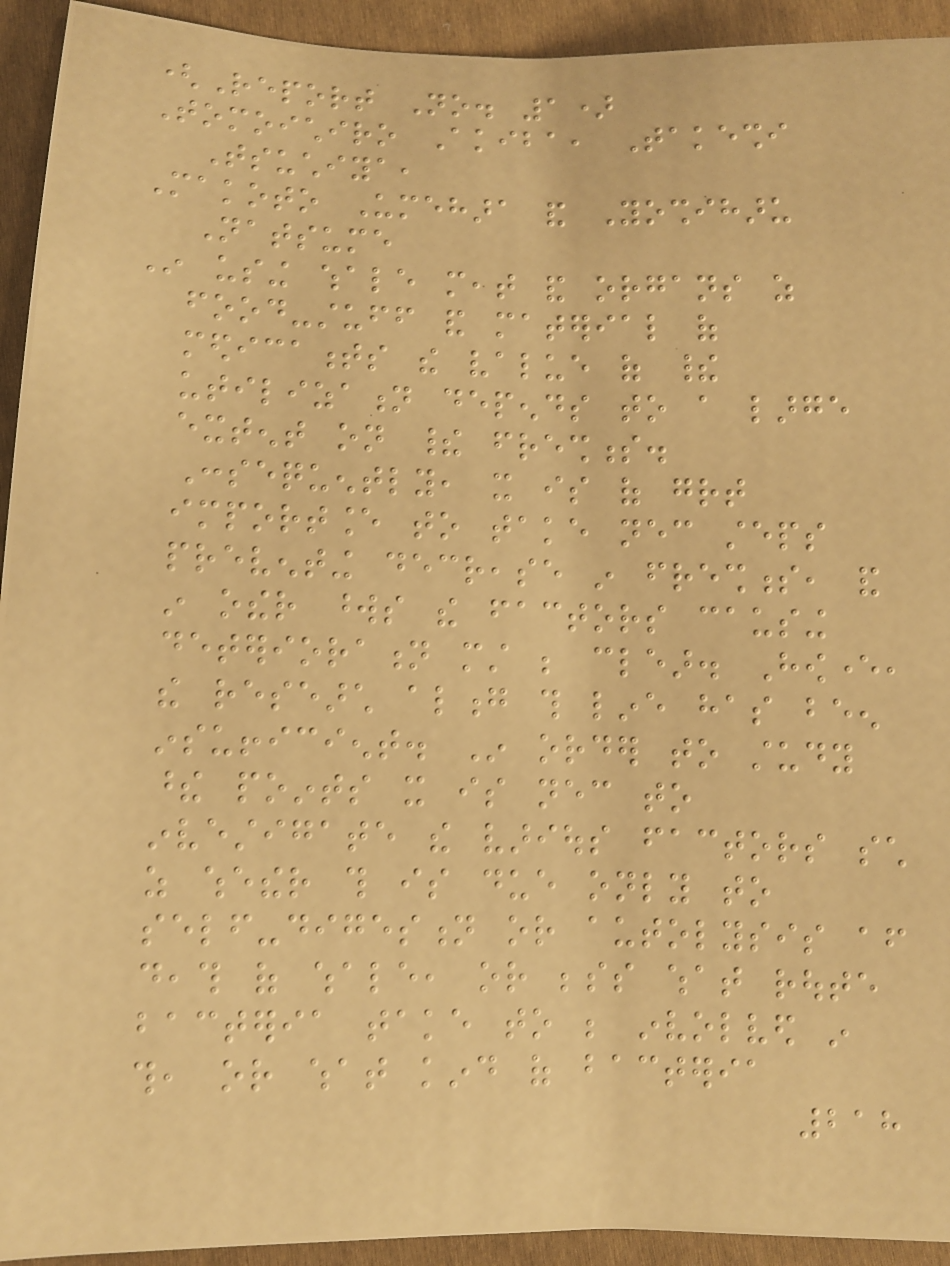(Report No. 1)
Tomoichiro Akiba, Takeshi
Tsuchiya,
Makoto Umehara and Yoshiharu
Natsume
In using whale meat and organs as
food-stuff and material of
medicaments the value of their
utilization depends to a large
extent on their freshness.
Consequently, it is of great
importance to take necessary steps
preventing decrease in freshness, and
in other words the factors causing
deterioration must be clear. However,
the research along this line has been
insufficient. In order to study
these points it is necessary to
investigate the various factors such
as whether this is due only to
self-digestion or autolysis after
death of whale, or besides what route
bacteria take to be involved in
this, or what kind of bacteria
218
